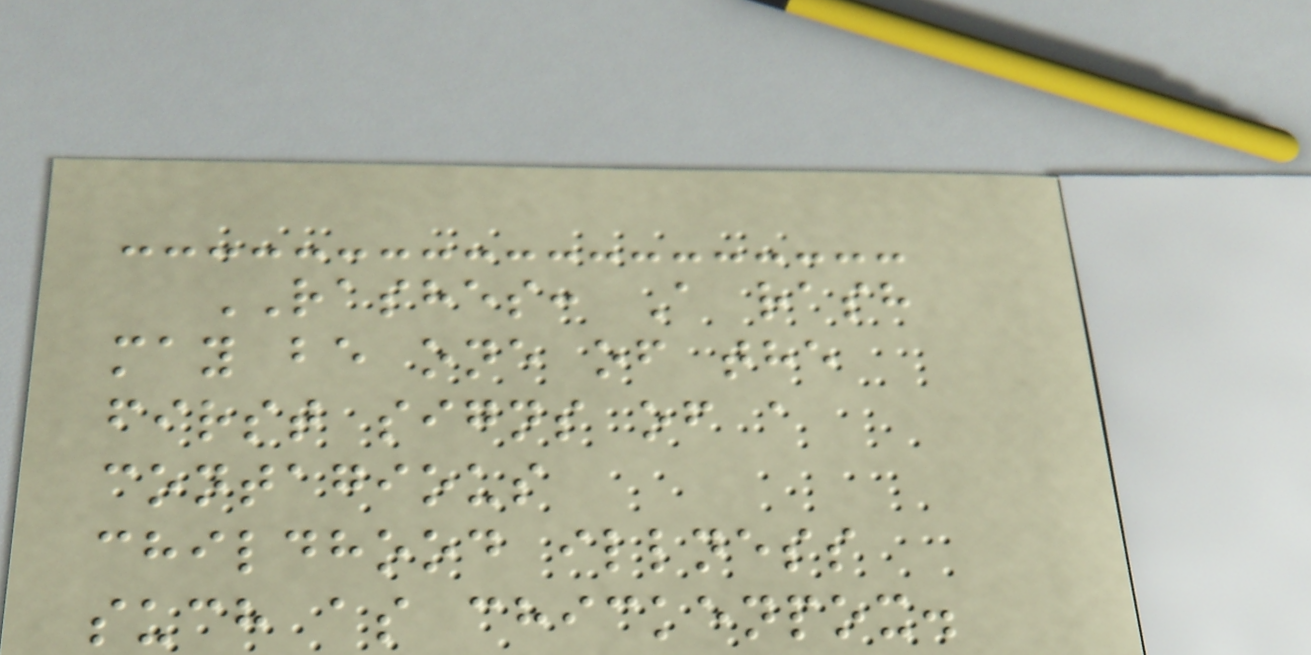RASHES: A rash
may be one of the
first signs of a
contagious
childhood illness
such as chickenpox.
